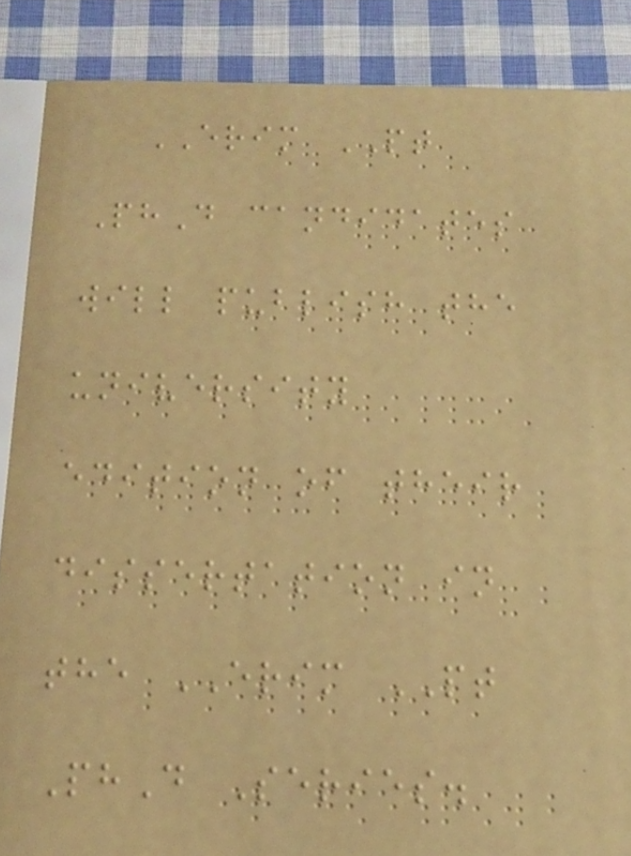ERIM PT
PhD candidates
will publish the
university
edition of their
dissertation in
the ERIM PT
PhD Series.
